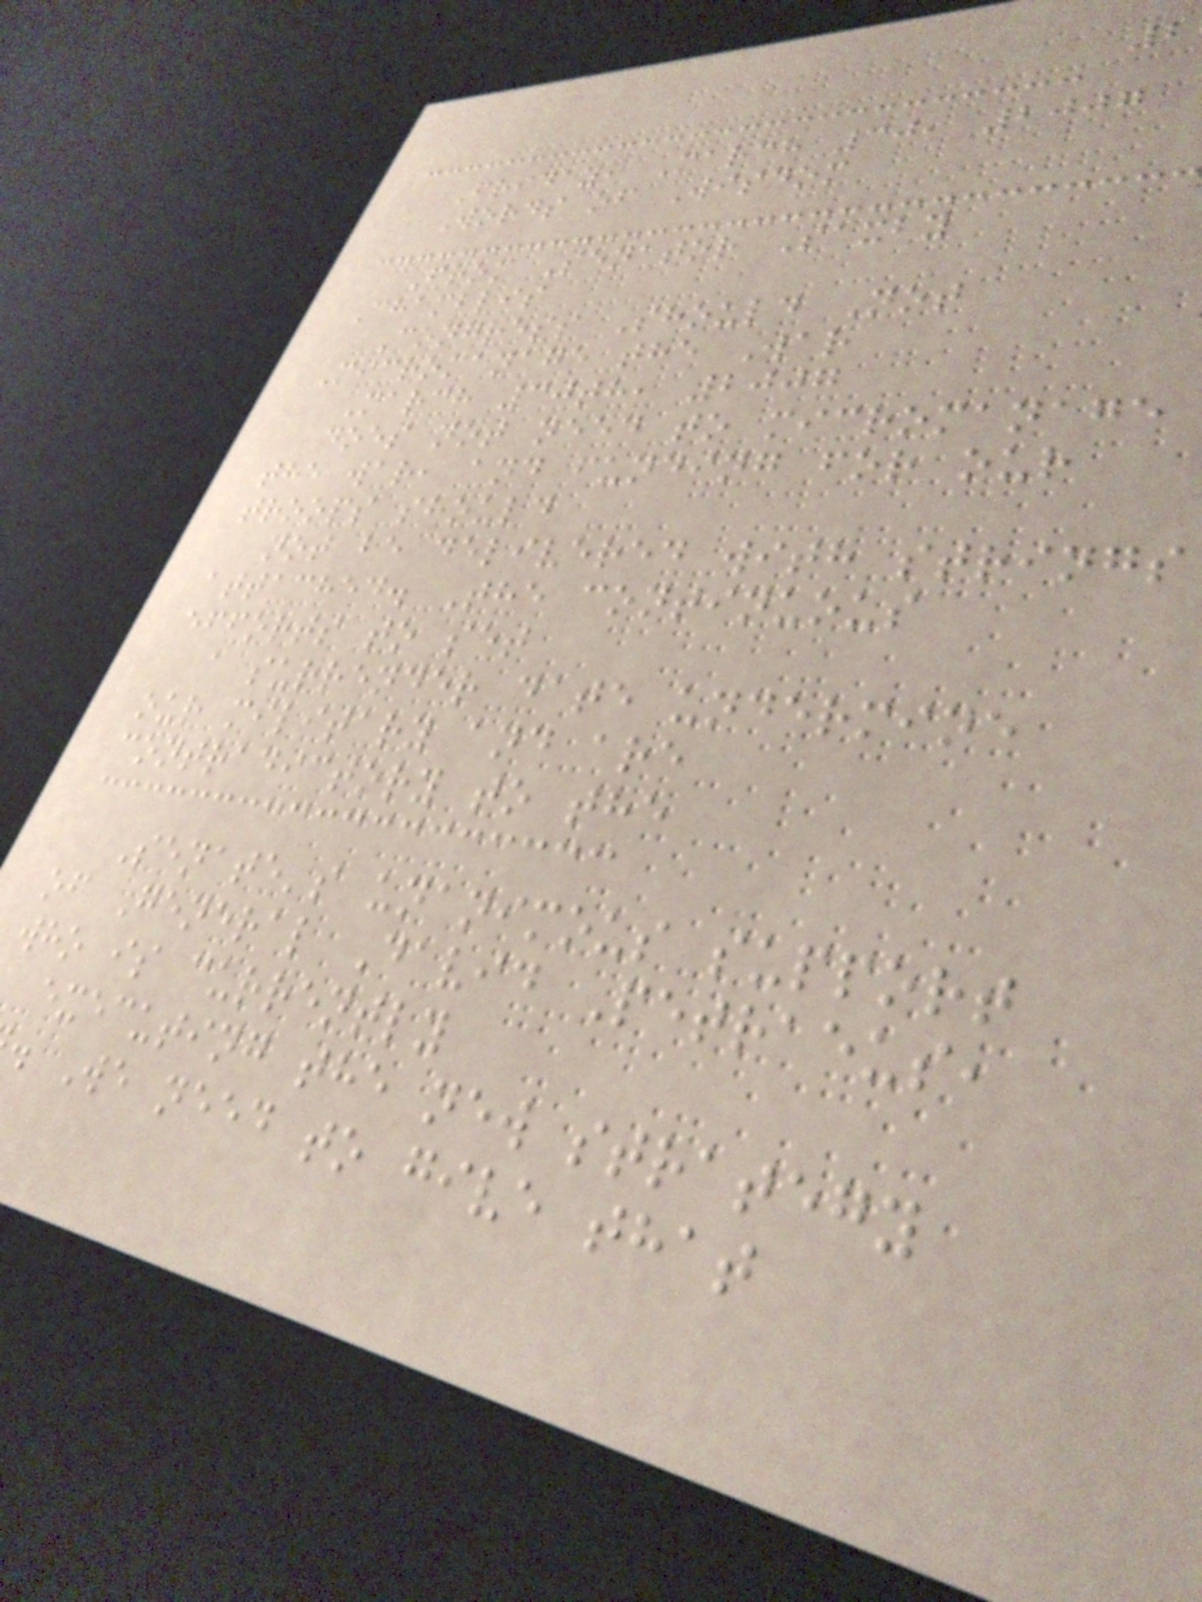Friday, March 30, 2007
Words of Wisdom
From Senator Saxby
Chamblis
Congress Should Not
Micromanage the War
March 30th, 2007
does not need to micromanage
the war, and funding for our
troops should
not be delivered with strings
attached. The continuous
efforts to set
a surrender date undermine
our military and are
contradictory to the
Senate's unanimous support
of General David Petraeus,
who is currently
executing the new strategy
. We need to give that
